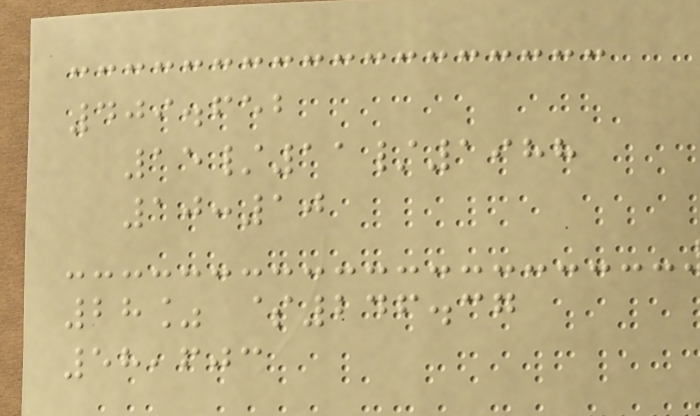409.652
15/11/1988
10:10
28% $246.37
58,603
